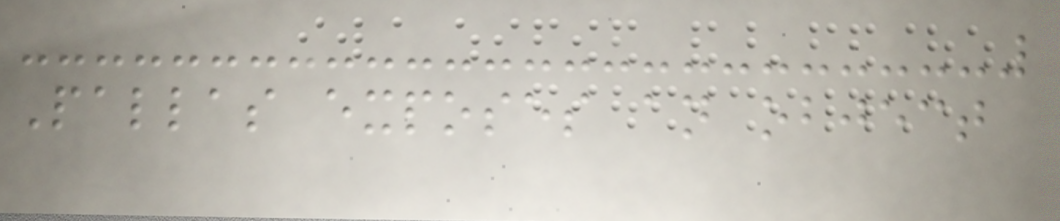Pallas exposes an object
